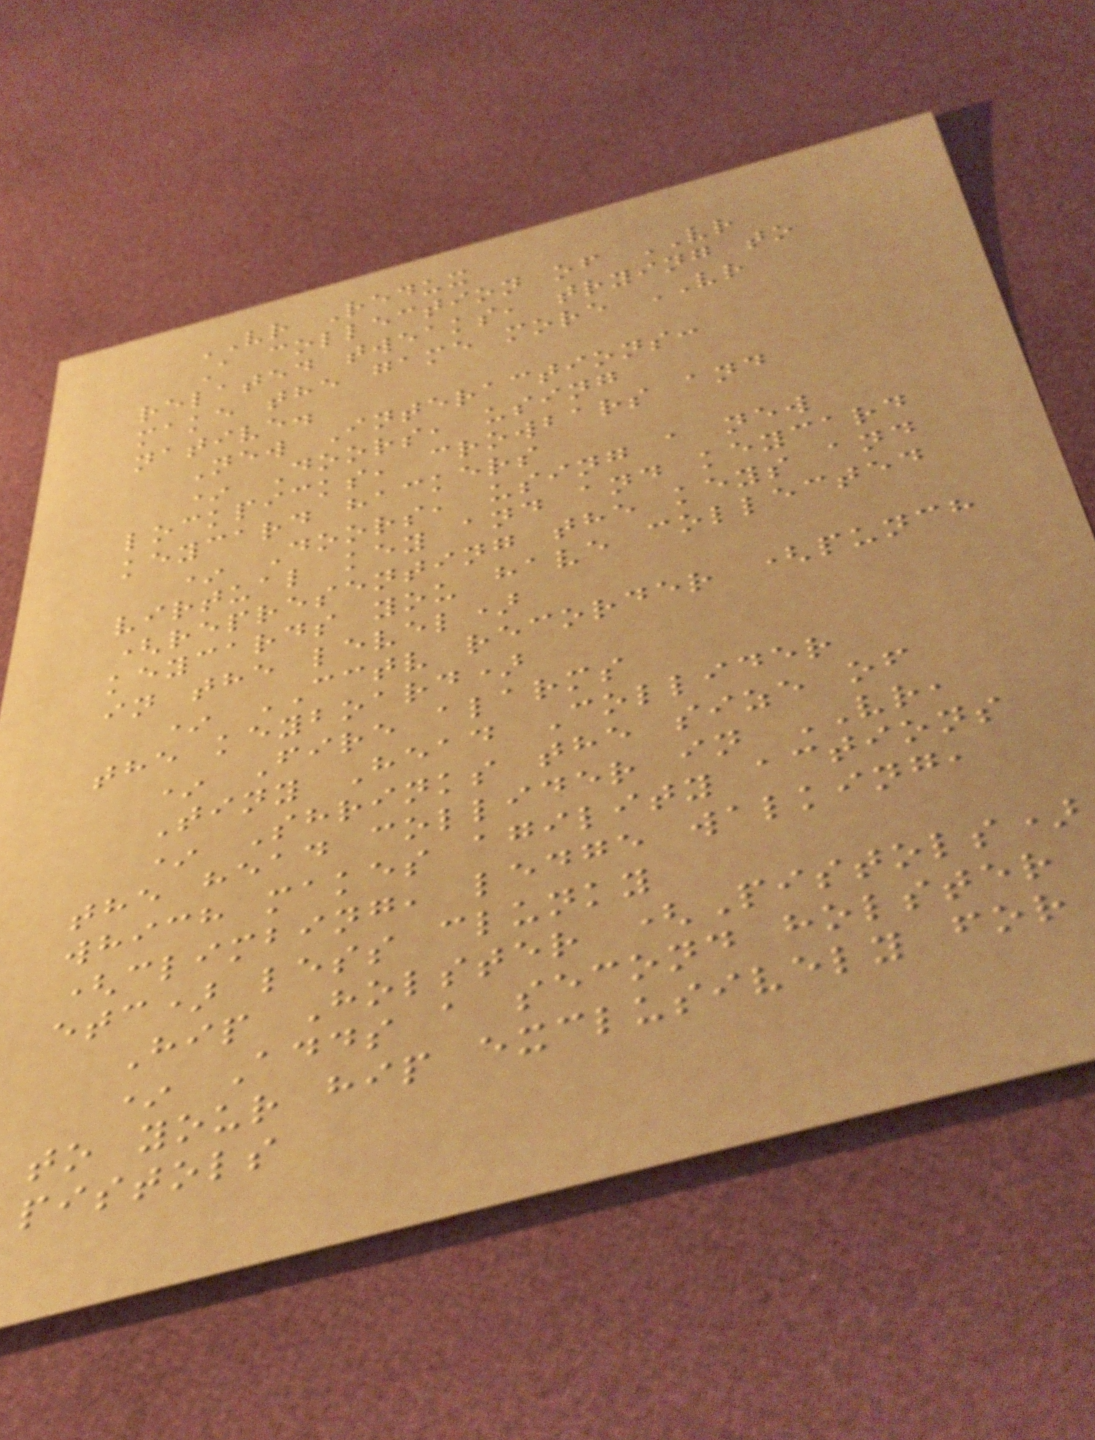VR Redux
A collection of VR
related tweaks, trying to
make the game more VR
native.
New Interactions:
* Doors, using
lockpicks, crowbars and
keycard hackers
* Doors, using a new
virtual key and and keycard
(representing the keys and
keycards you have collected
in the level)
* CCTV recorder (punch
the keyboard)
* Fire alarms
Tiny Head Collider
* Shrinks the size of
the head collider in VR,
which makes agility actions
(climbing, ledge walking,
etc) less clunky
Hip Holster (Pistols)
* Adds a second holster
to your hip exclusively for
pistols
